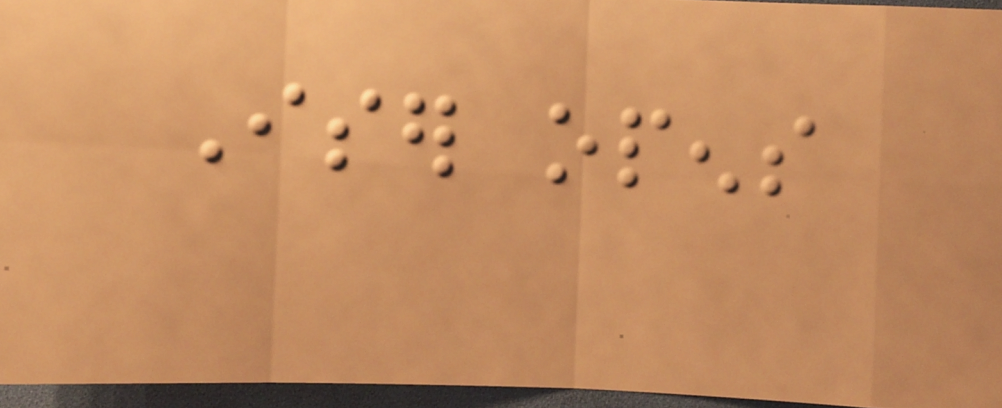Iser opens
